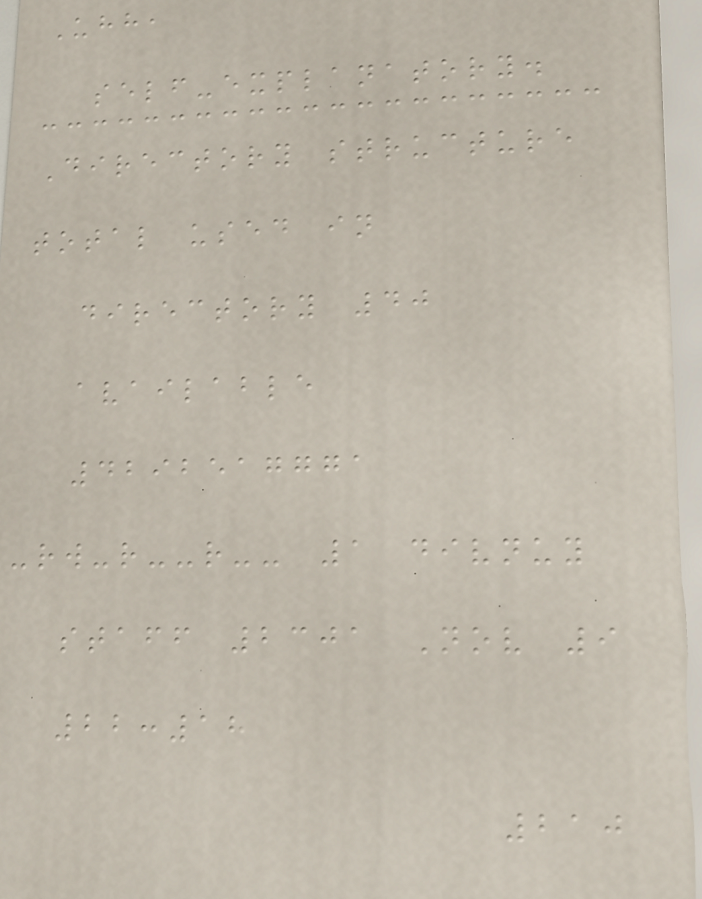Uhh,
self-explanatory.
Directory structure
total used in
directory 40
available
4292517771
-rw-r--r-- 1 divnuy
staff 2301 Nov 9
22:18
210
